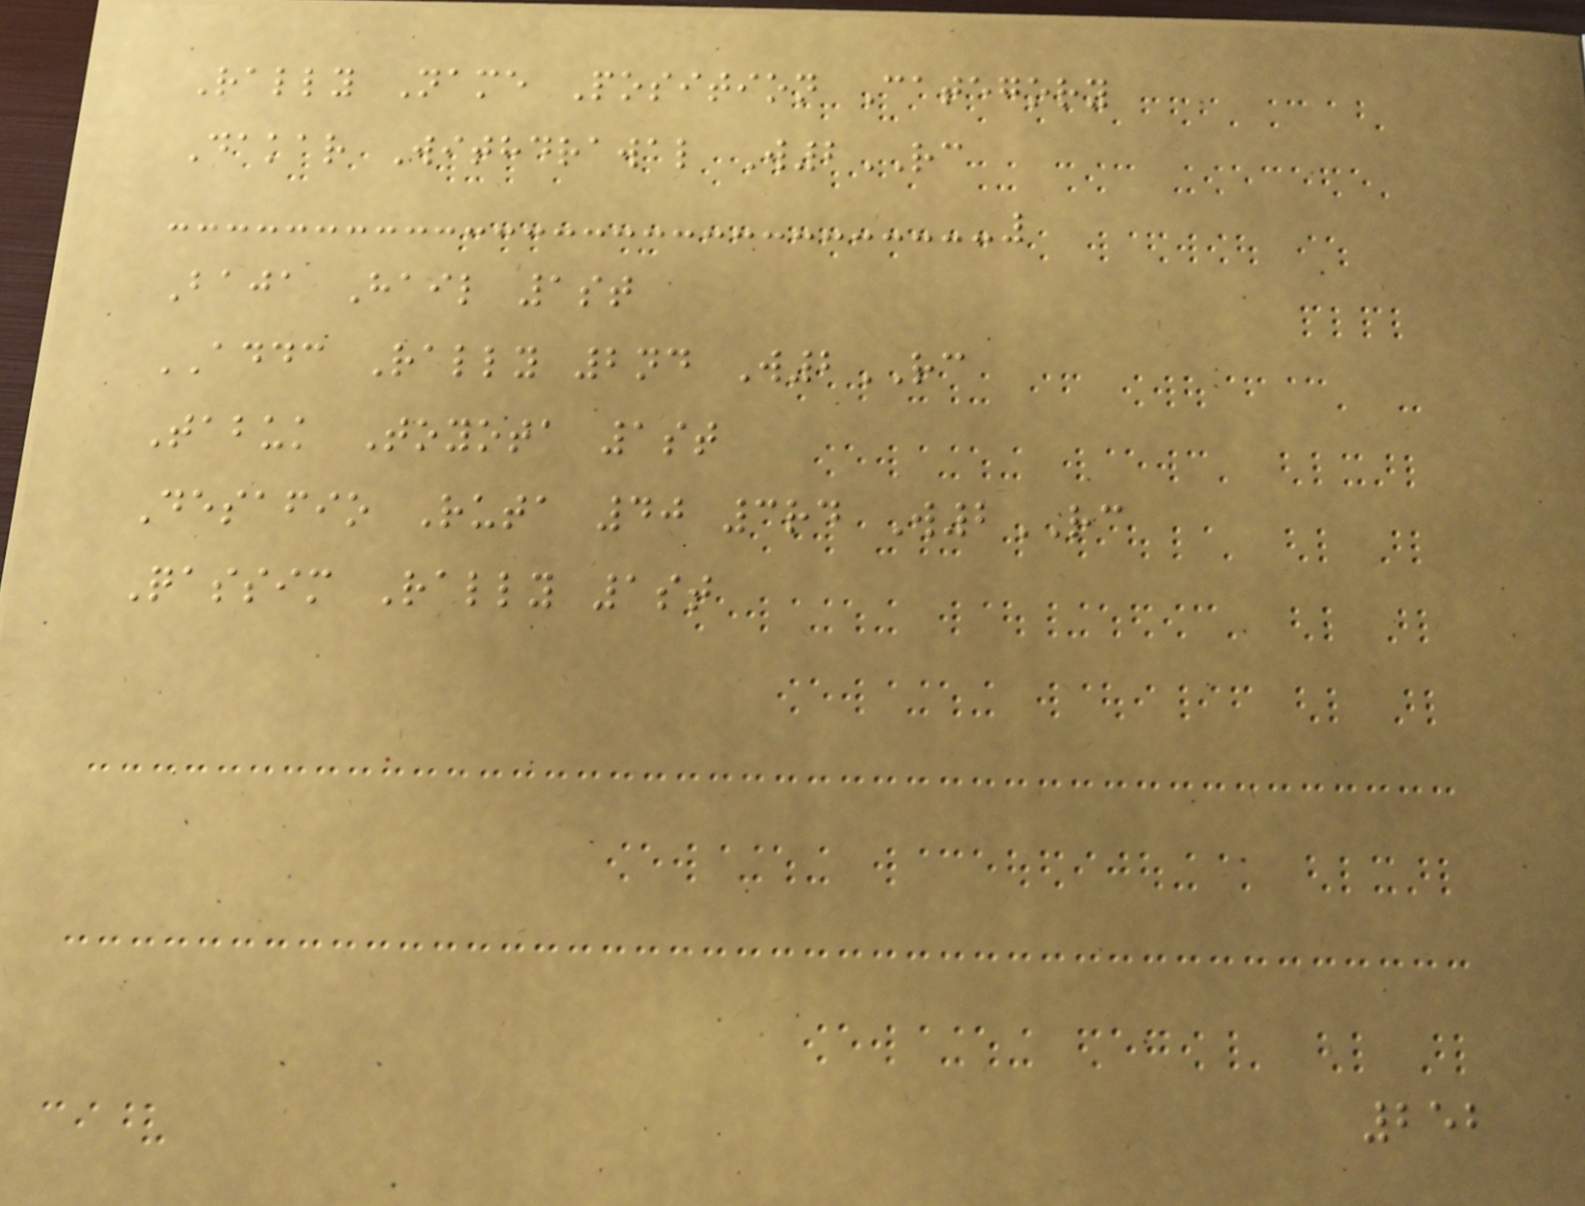Rally Name Position Category
Dakar Withdrawal W2RC
Baja Hail 1st
ADDC Rally 2nd W2RC
Tabuk Toyota 1st
Desafio Ruta 40 3rd W2RC
Qassim Rally 1st
252
